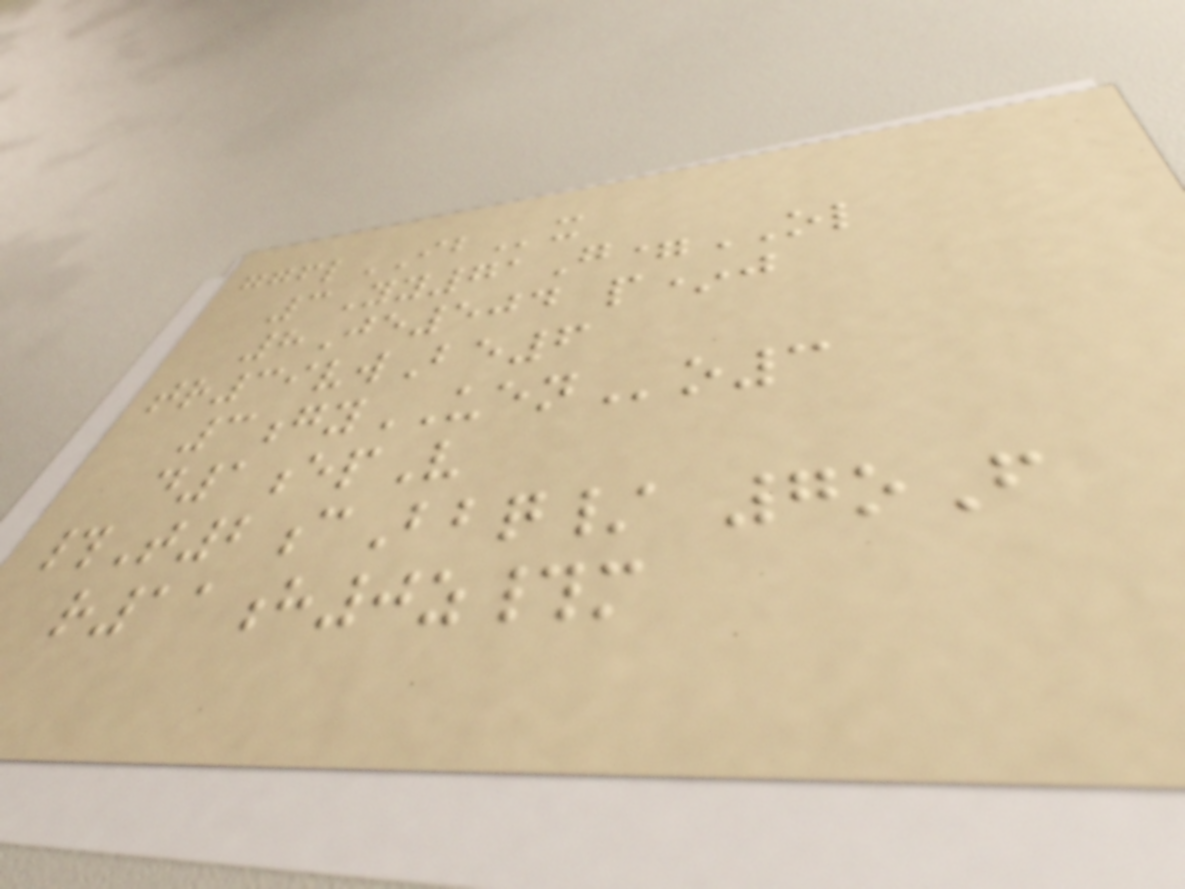ggflIBx
3Yy71G=OL
8Je504 p*j
tr39vwBe6
3gyUENo3
d1epV
#T2cBbq/ 7oF
r11h0z#m
